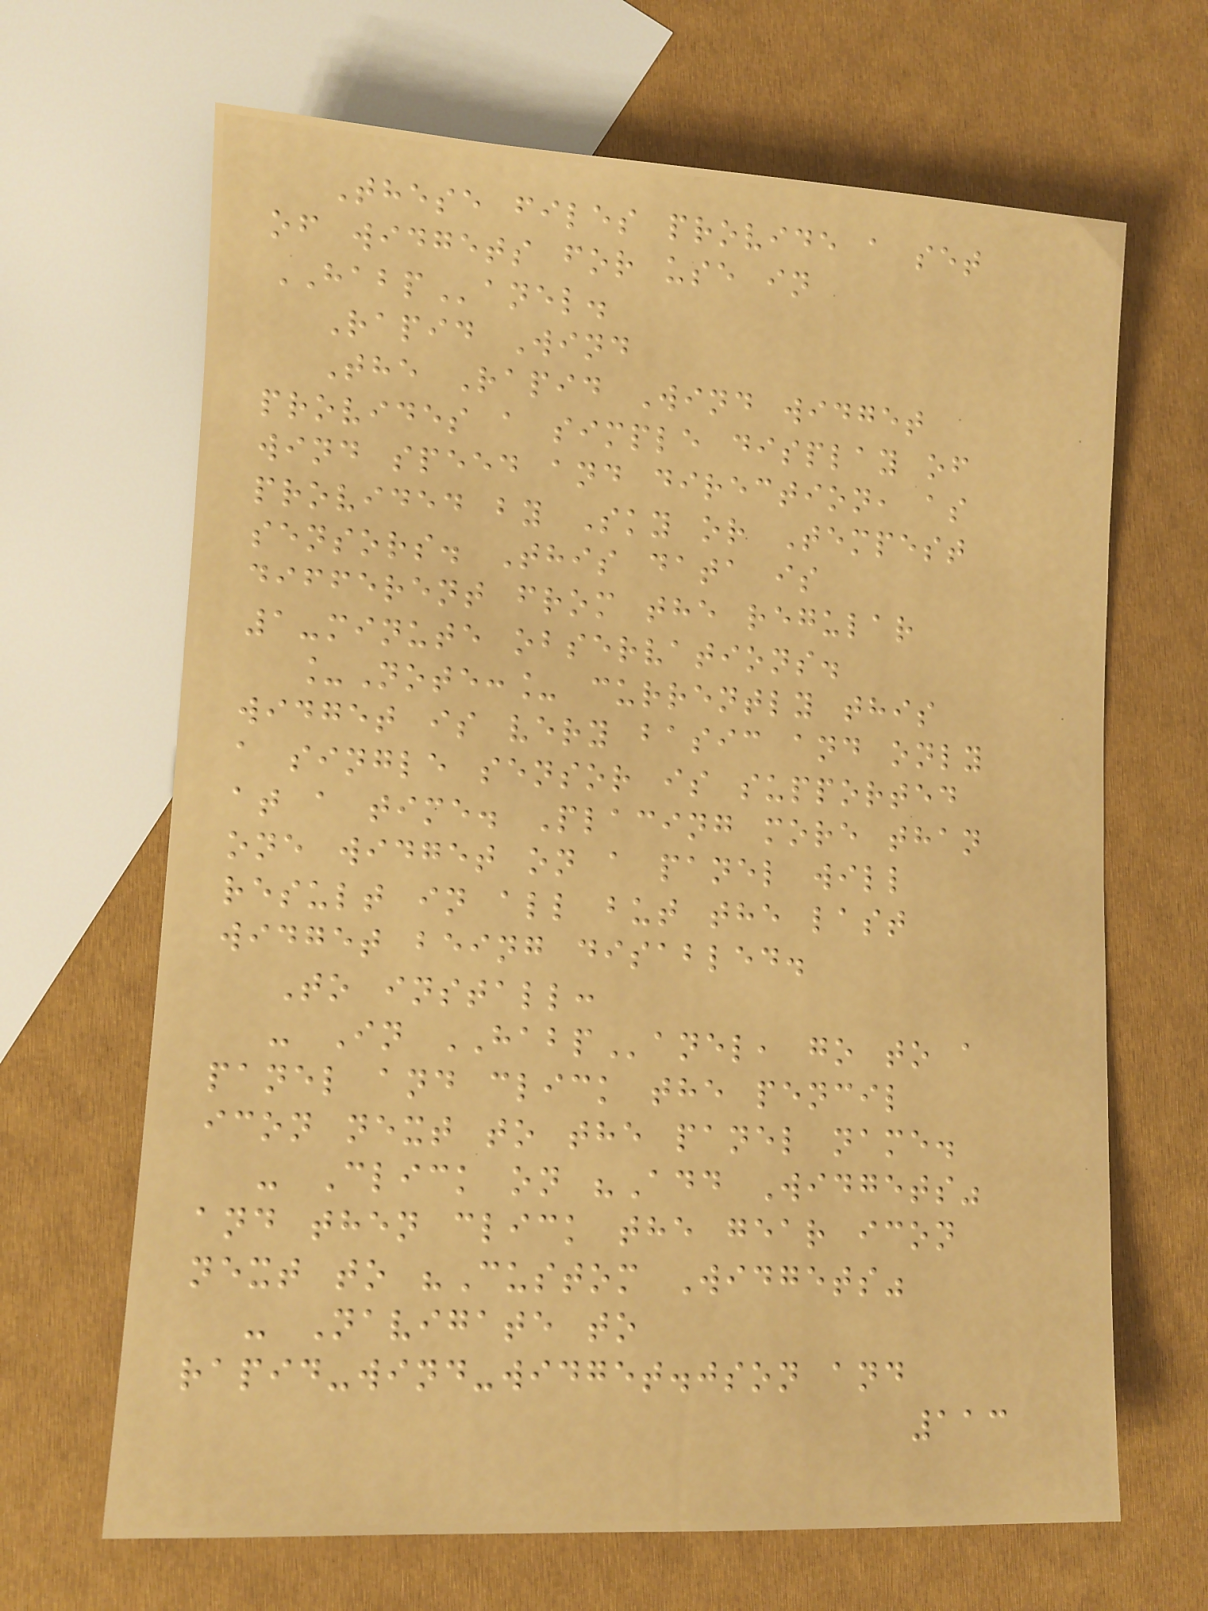These files provide a set
of widgets for use in
HABPanel.
Rapid Wind
The Rapid Wind widget
provides a simple display of
wind speed and direction, as
provided by Sky or Tempest
sensors. This data is
different from the regular
1-minute observations.
_Note:_ currently this
widget is very basic and only
a single sensor is supported
at a time. Placing more than
one widget on a panel will
result in all but the last
widget being disabled.
To install:
- In HABPanel, go to a
panel and click the pencil
icon next to the panel name.
- Click on "Add Widgets"
and then click the gear icon
next to "Custom Widgets"
- Navigate to
rapid-wind-widget.json and
113
